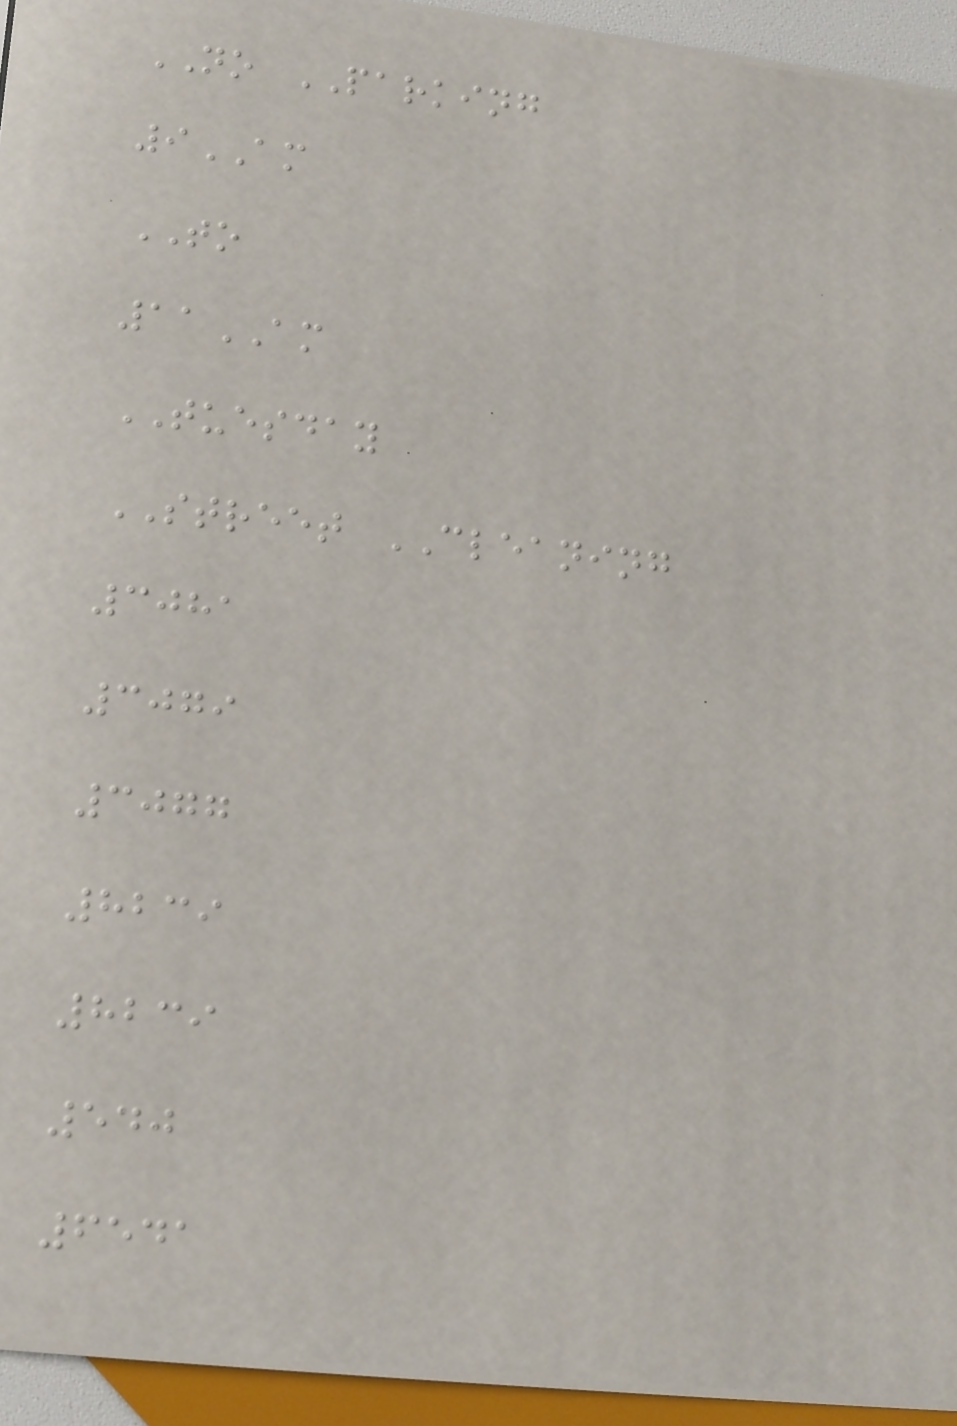NO PARKING
9AM
TO
11AM
TUESDAY
STREET CLEANING
3081
3079
3077
8239
8239
540
6541
